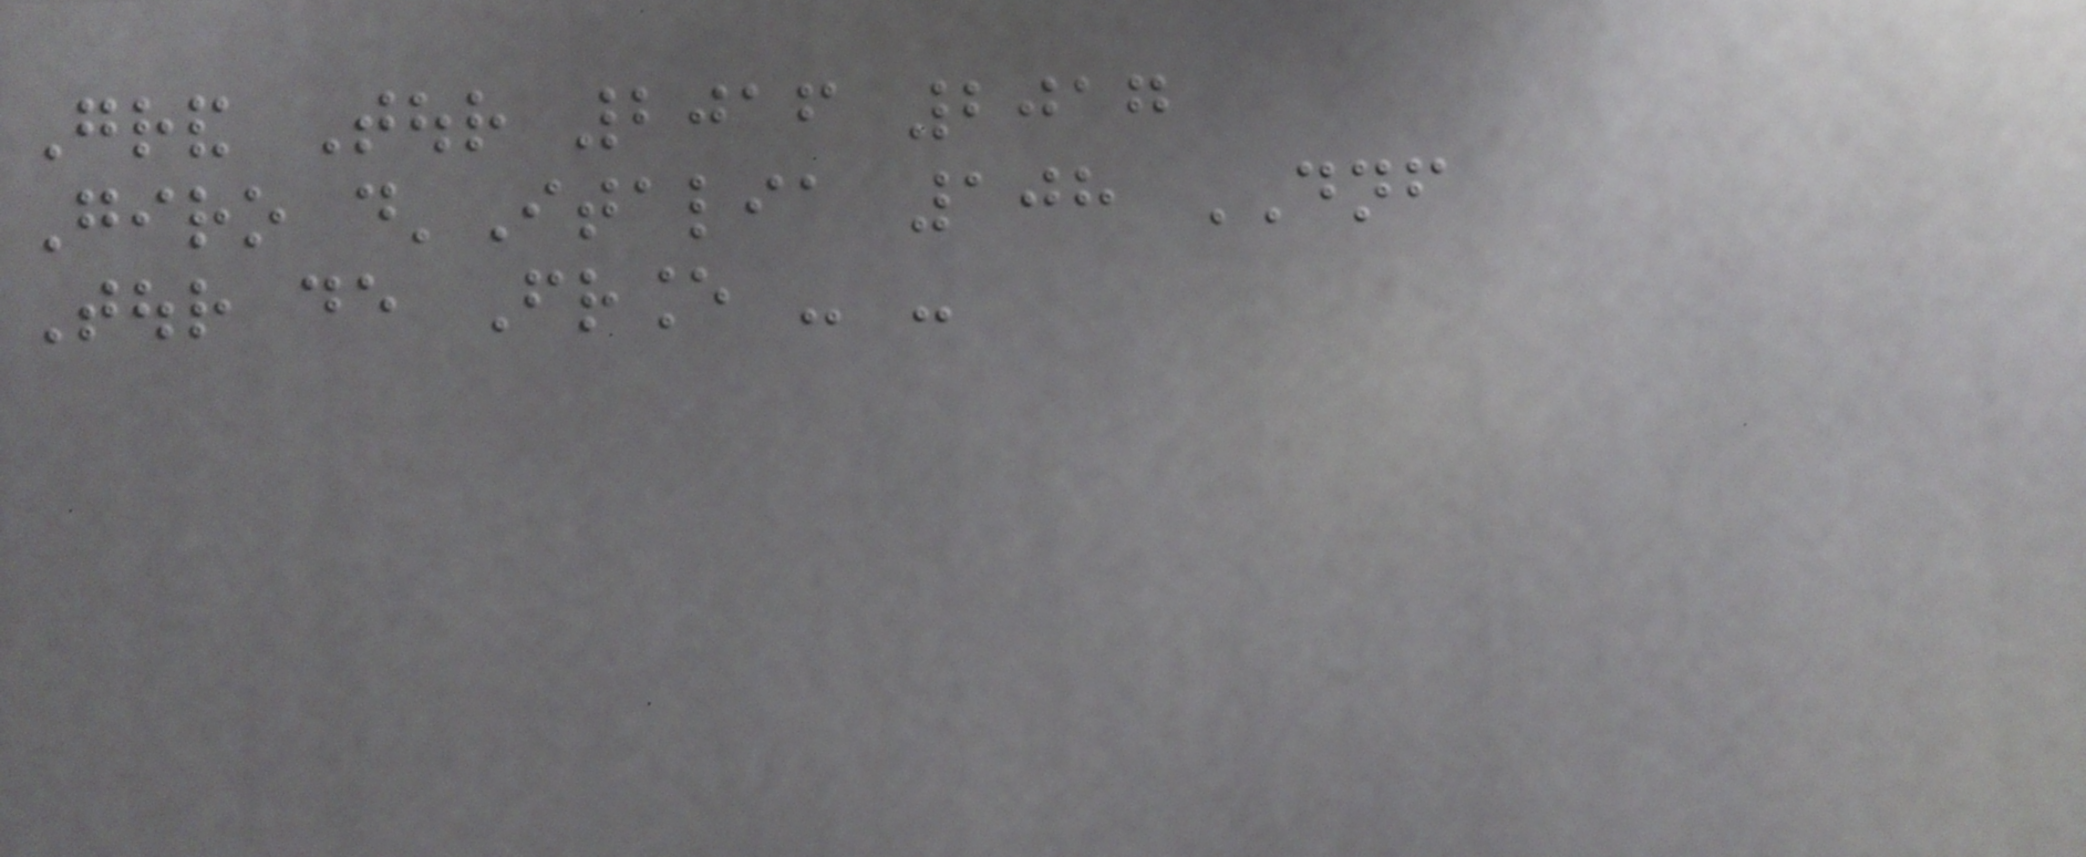Grand Tour 2016 2017
Giro d'Italia 108 DNF
Tour de France - -
